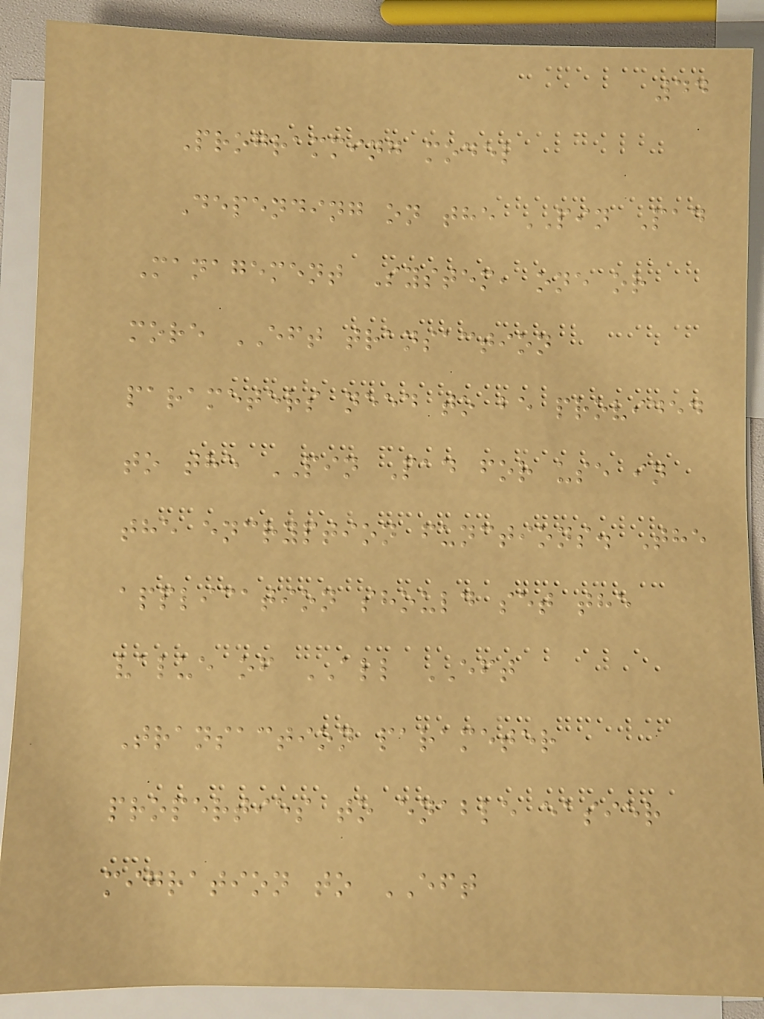44
Programming model
Depending on the PIN Pad
Management System, one or
more EFT transaction
parameters need to be provided
to the PIN Pad for use in
the encryption functions. The
application should set the
value of ALL EFT
Transaction parameter
properties to enable easier
migration to EFT
